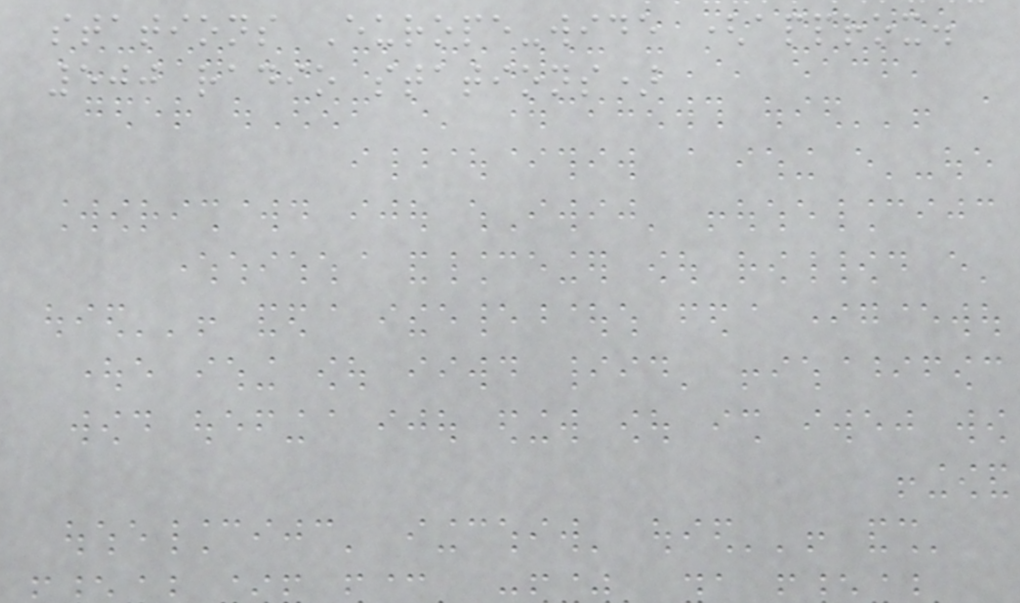stations Europe-wide (approx.
500 radio stations)
